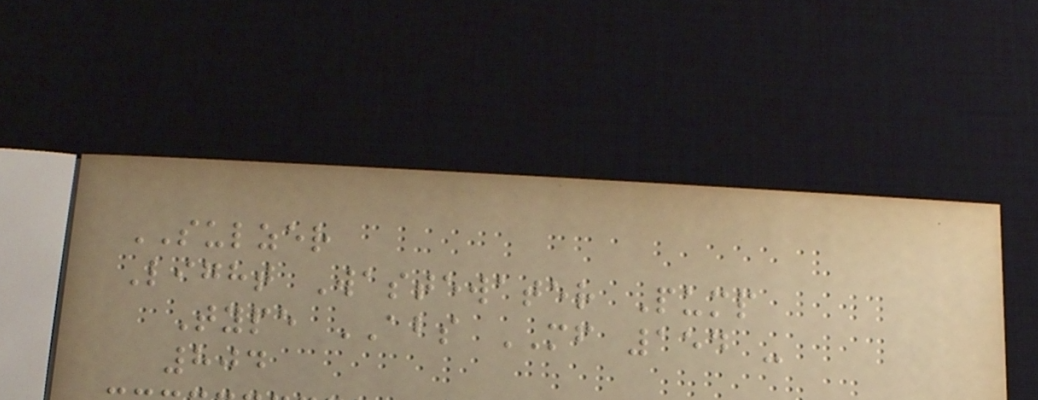SULZER
Light Wastewater Pump
Type ABS MF 154 -
804
